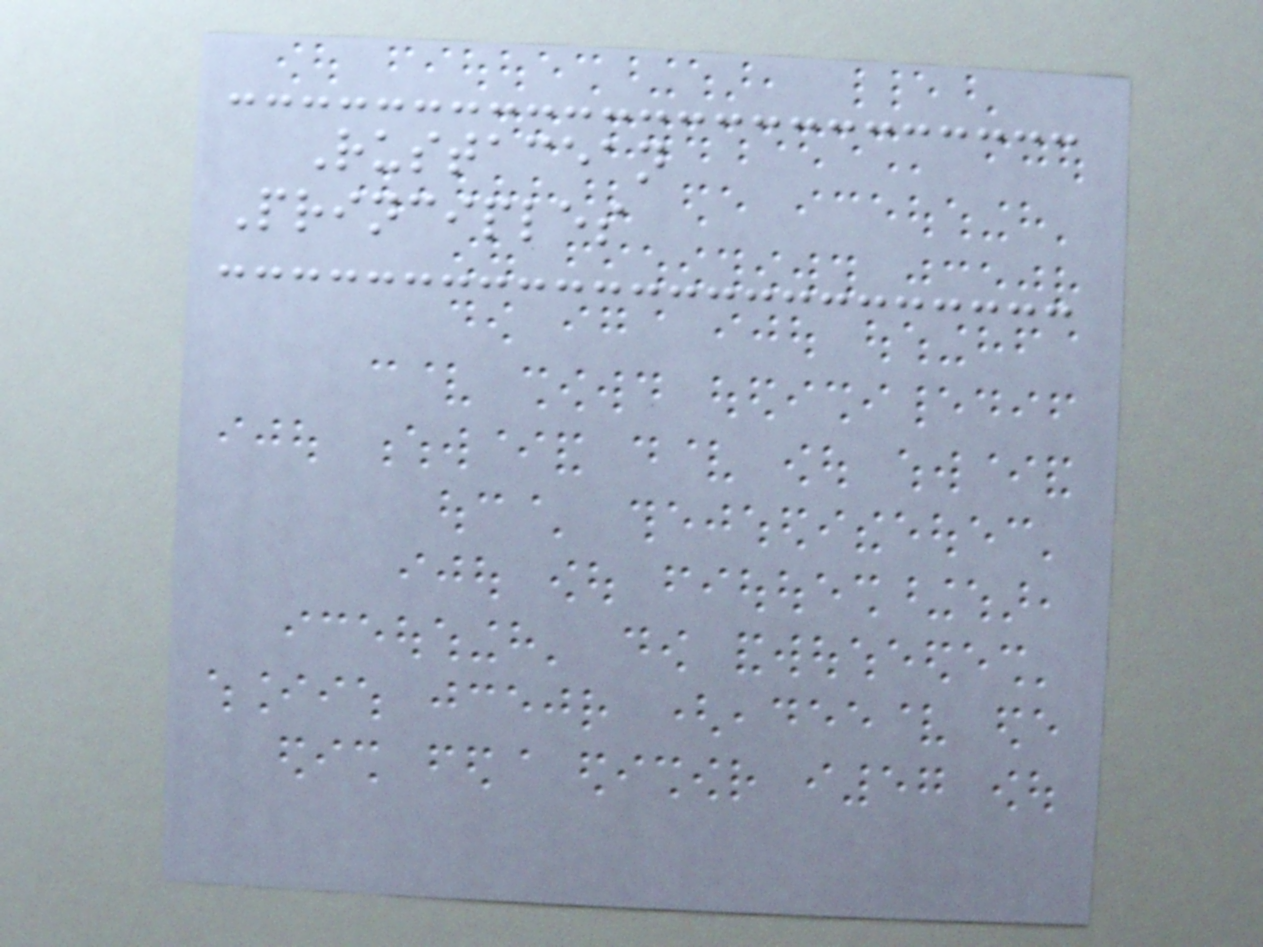Rustacean
Principles
